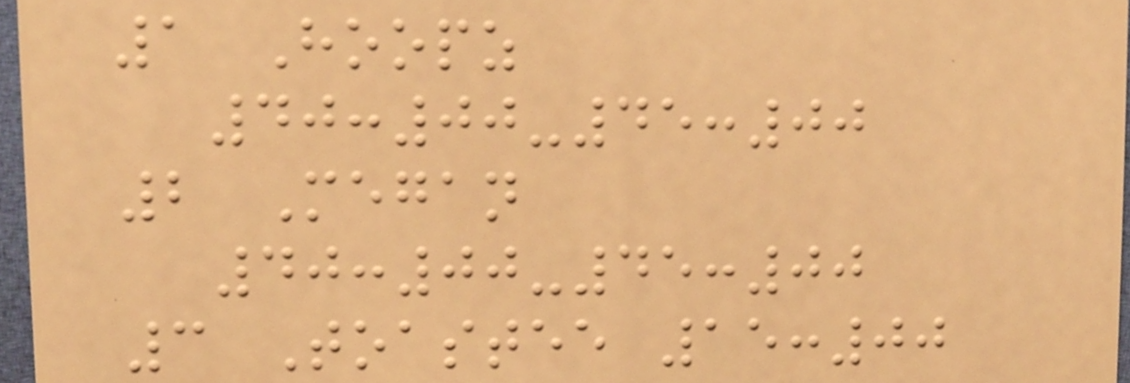1 Hoopz
40:00-45:00
2 Megan
40:00-45:00
3 Toastee 15:00
